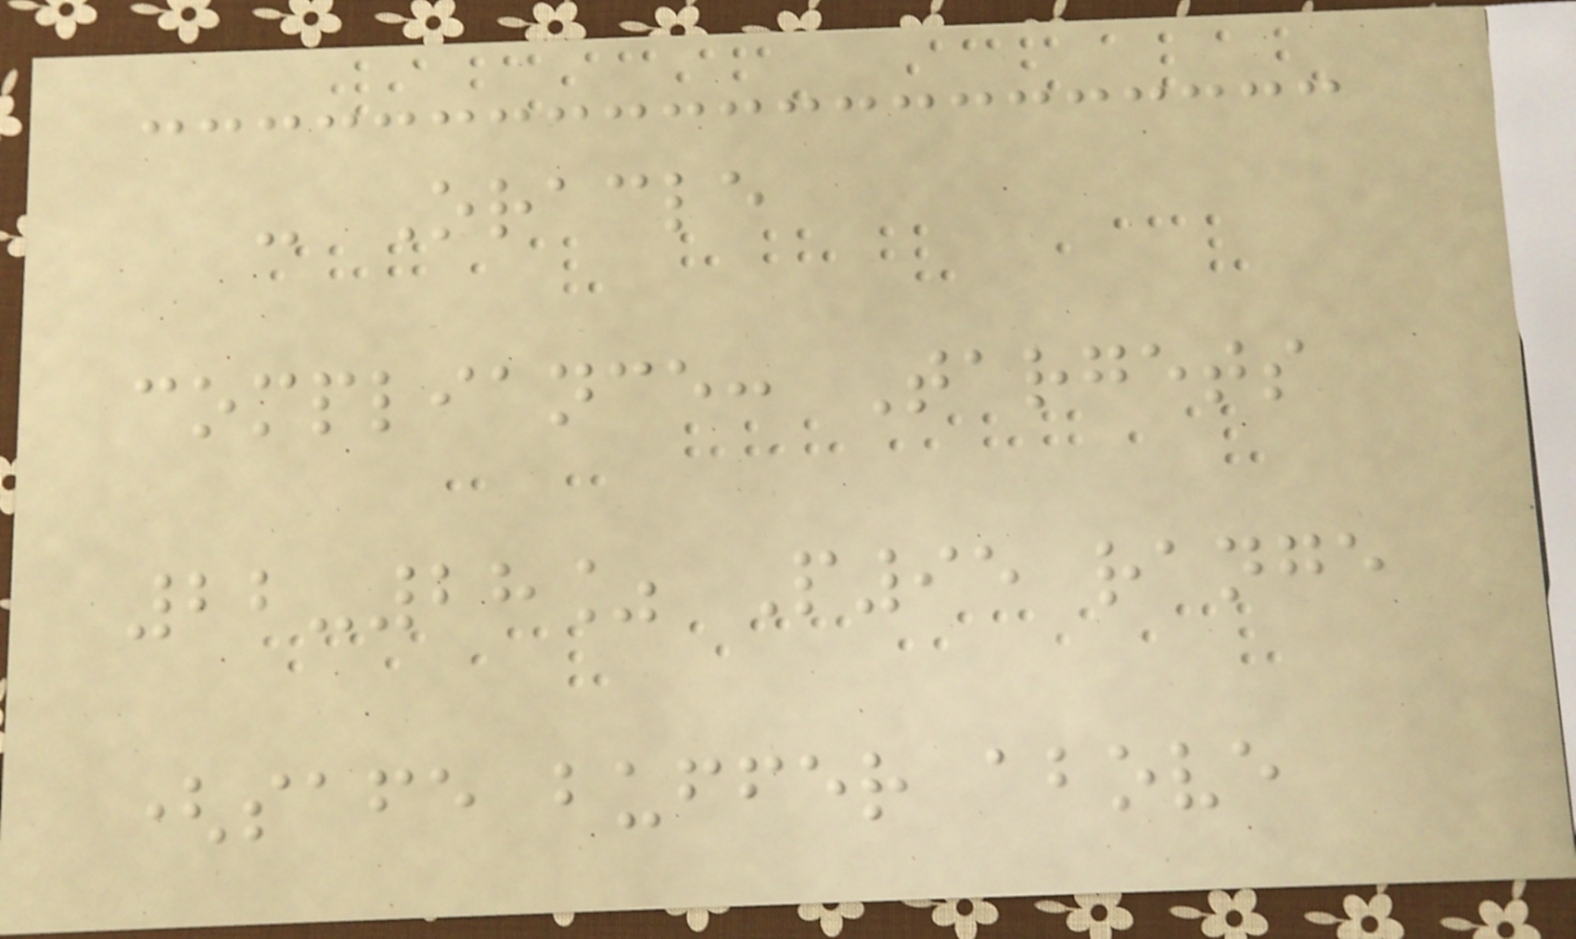- Oracle
compliance: Targets
22-28% P95 range
(safe buffer above
